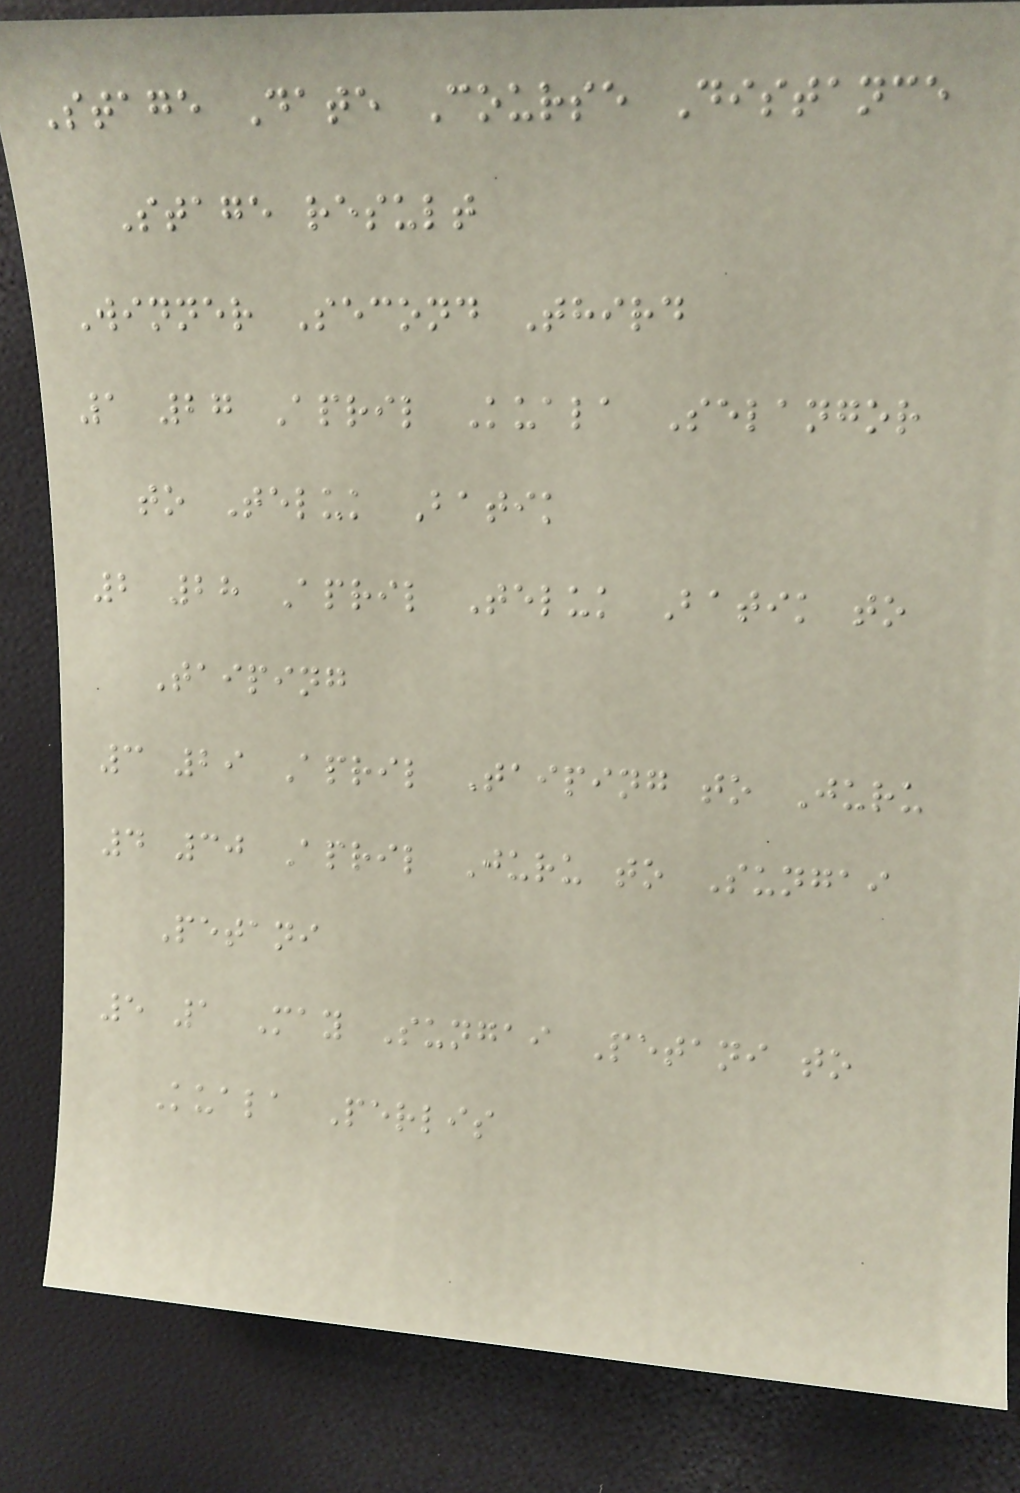Stage Date Course Distance
Stage result
Winner Second Third
1 27 April Kuala Selangor
to Teluk Batik
2 28 April Teluk Batik to
Taiping
3 29 April Taiping to Juru
4 30 April Juru to Sungai
Petani
5 1 May Sungai Petani to
Kuala Perlis
